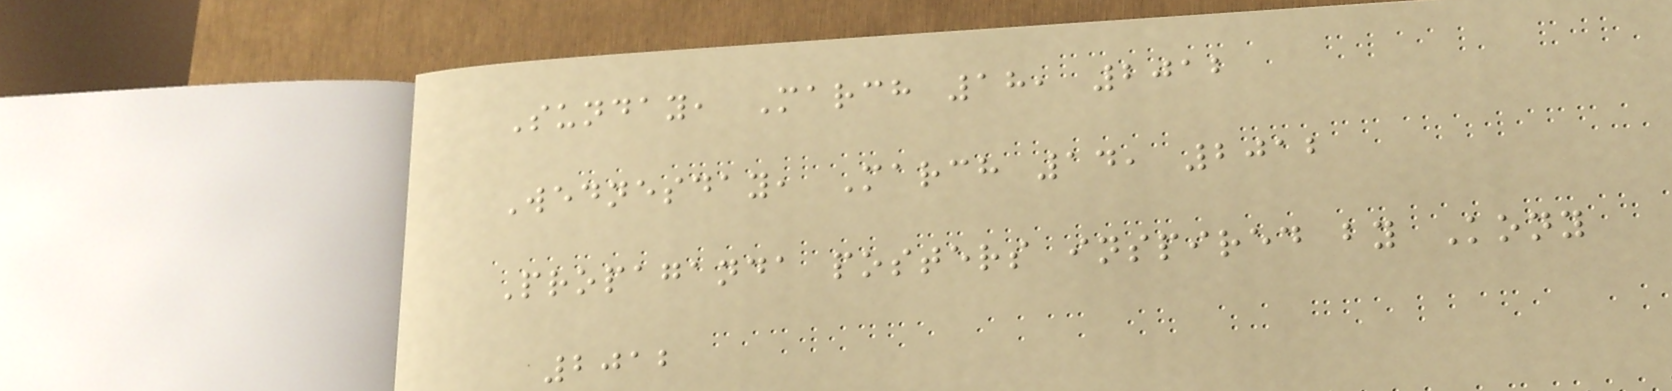Sunday, March 18, 2012
Wednesday, March 14, 2012
Propaganda posters inspired by Kony
2012
